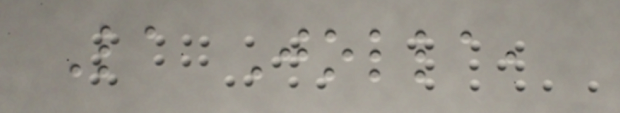La Jolla,
